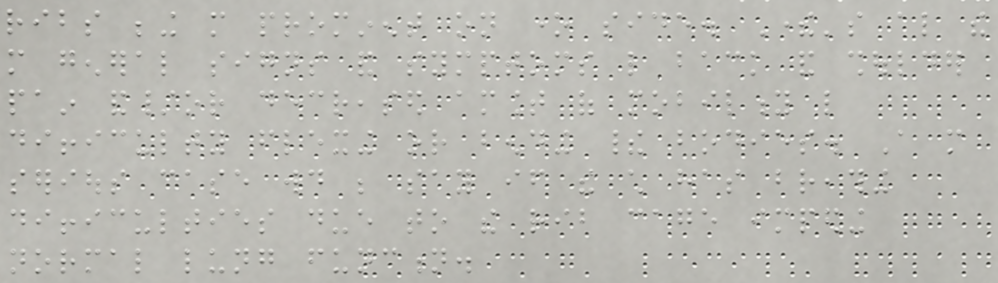ribs being more prominent on one side. There's also the
more general signs and symptoms like back and shoulder
pain and/or decreased amount of mobility like
difficulty flexing or bending their bodies. A more
serious case would be say if the child has breathing
difficulties due to the rib cage impeding
normal lung function.
